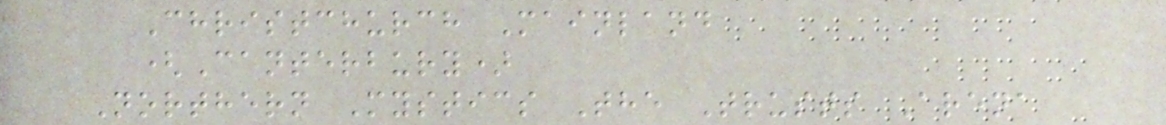Christchurch Mainland
(Canterbury)
Northern Mystics The Trusts Arena
